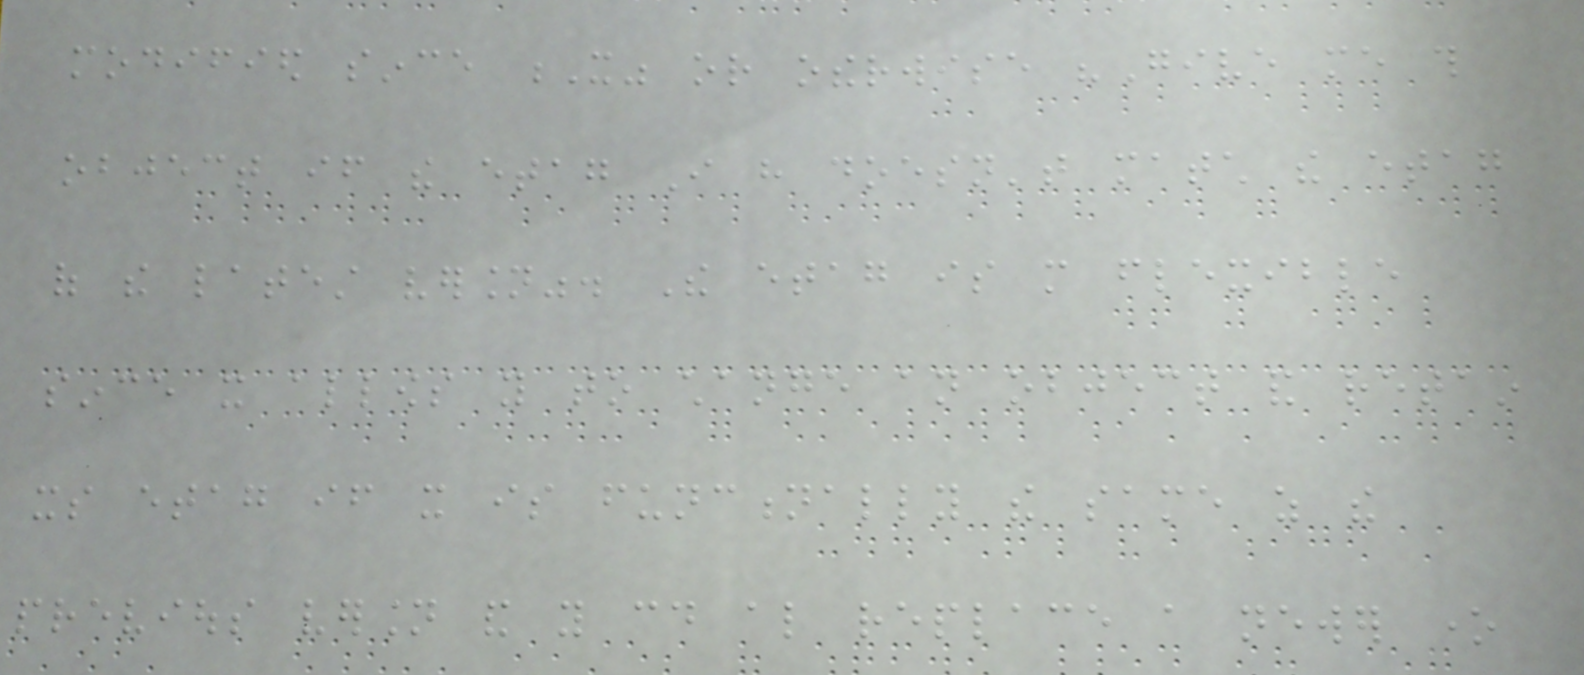modified since X" or otherwise "Give me this
object if the etag I have doesn't match the etag
of the latest version". The etag is more flexible
since it allows you to change an object and retain
its etag if it is functionally the same as the
previous version and you could also replace a newer one
